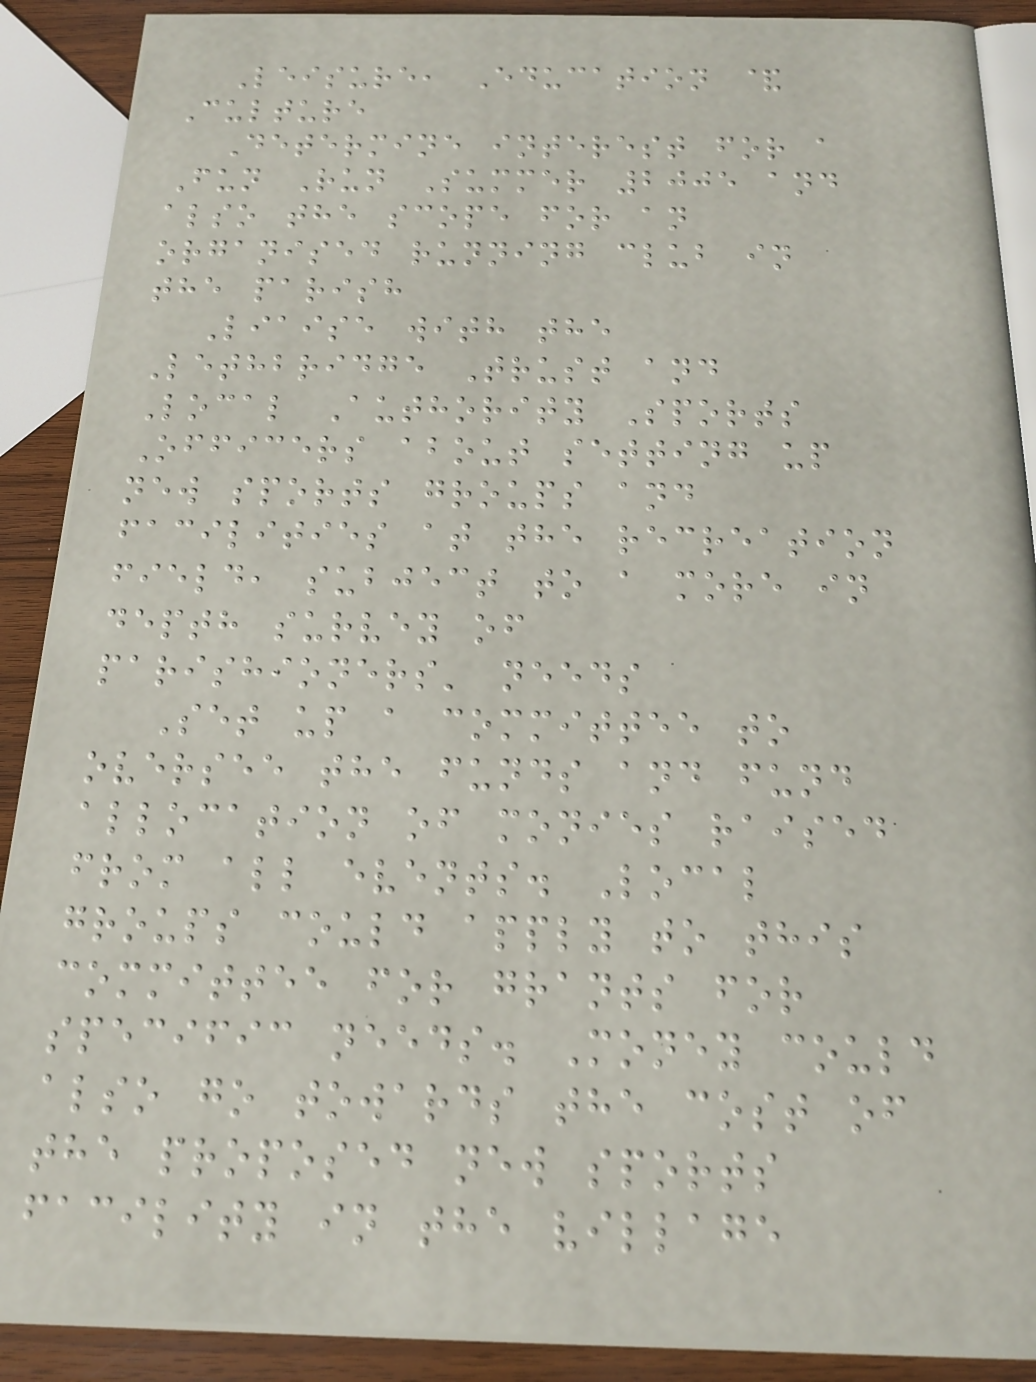Leisure, Education &
Culture
Determine interest for a
Fun Run Summer 2005 and
also the scope for an
organised running club in
the parish
Liaise with the
Lethbridge Trust and
Local Authority Sports
Officers about setting up
new sports groups and
facilities at the recreation
field, subject to a more in
depth survey of
parishioners' needs
Set up a committee to
oversee the funds and fund
allocation of monies raised
from all events. Local
groups could apply to this
committee for grants for
specific needs. Money could
also go towards the cost of
the proposed new sports
facility in the village
